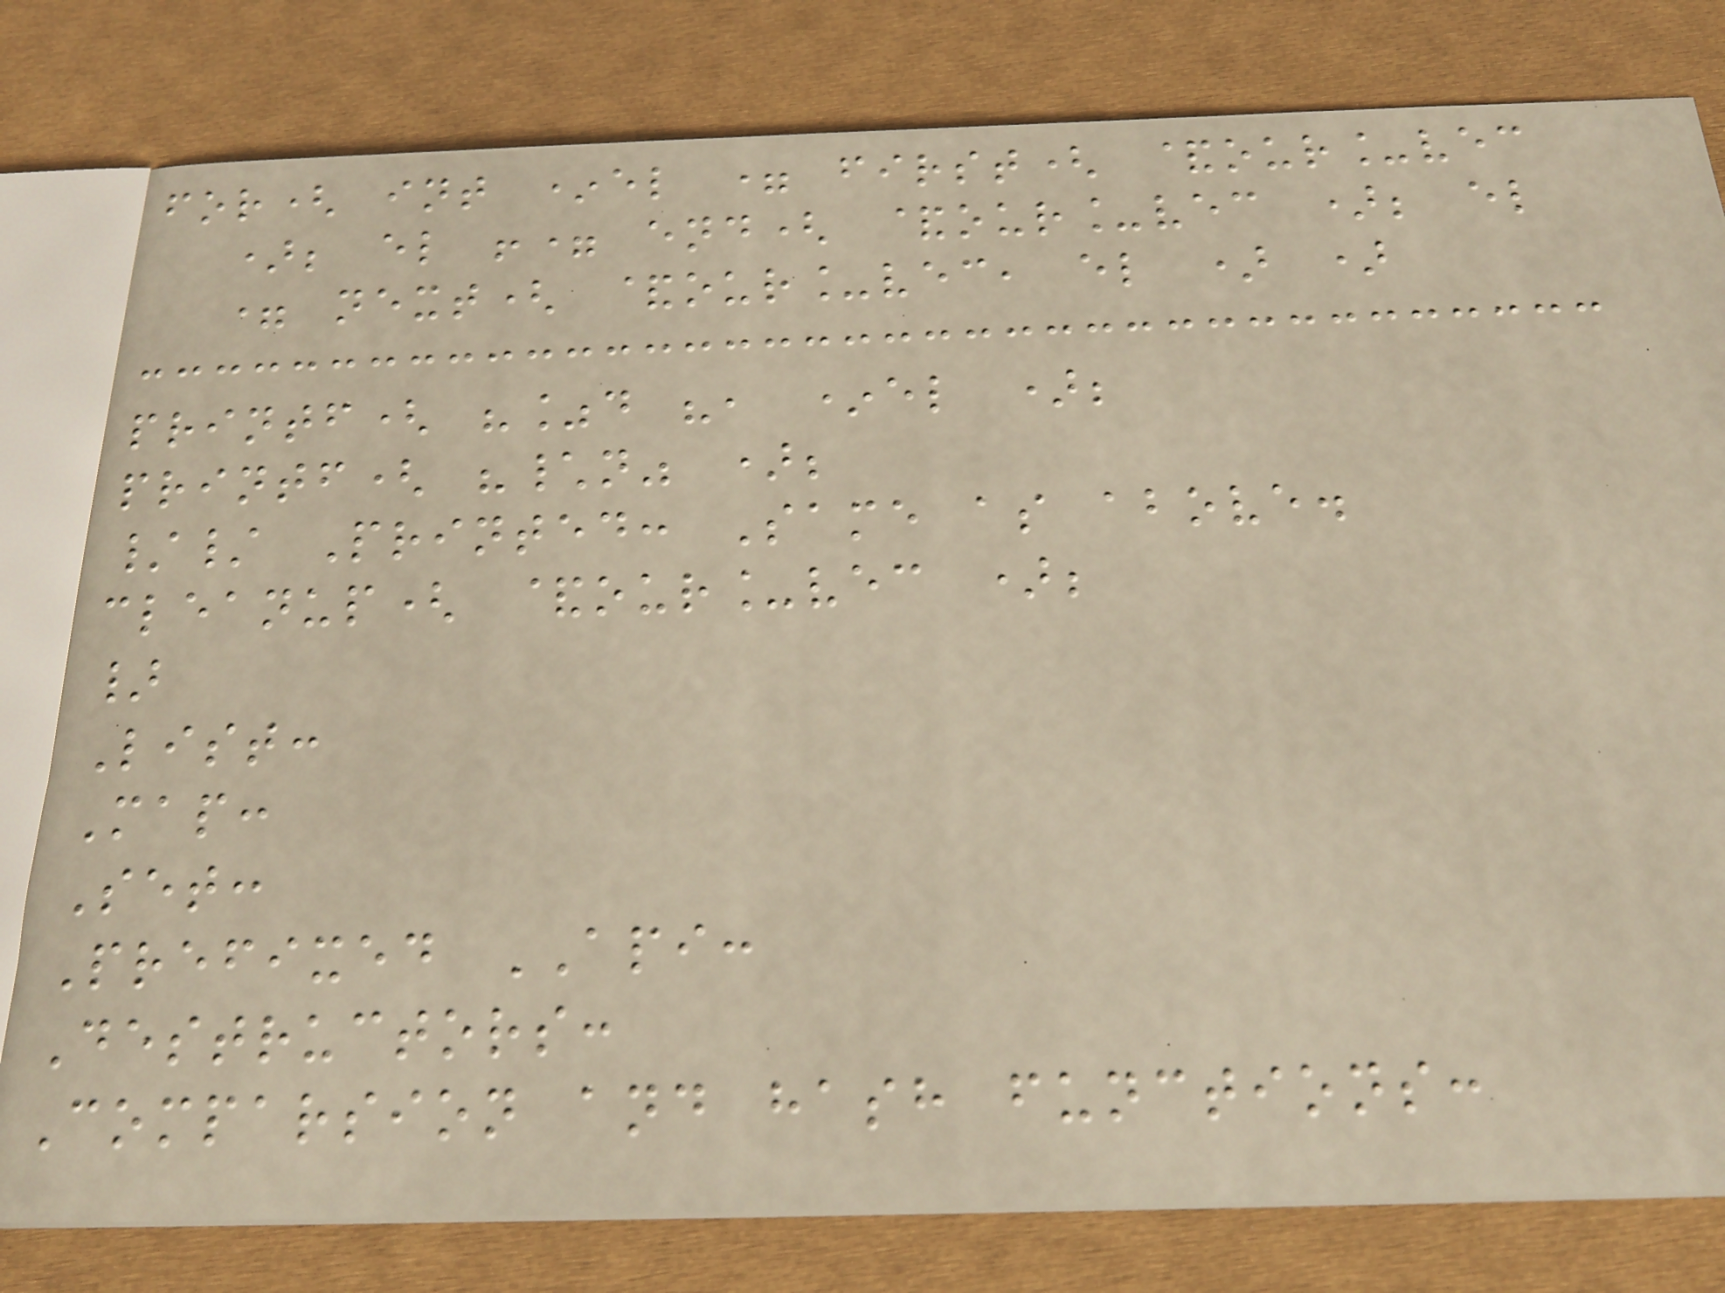for( int *el = first( &our_vec
); el != end( &our_vec ); el
= next( &our_vec, el ) )
printf( "%d ", *el );
printf( "\n" );
// Printed: Same as above.
cleanup( &our_vec );
}
List:
Map:
Set:
Prefixed API:
Destructors:
Comparsion and hash functions:
